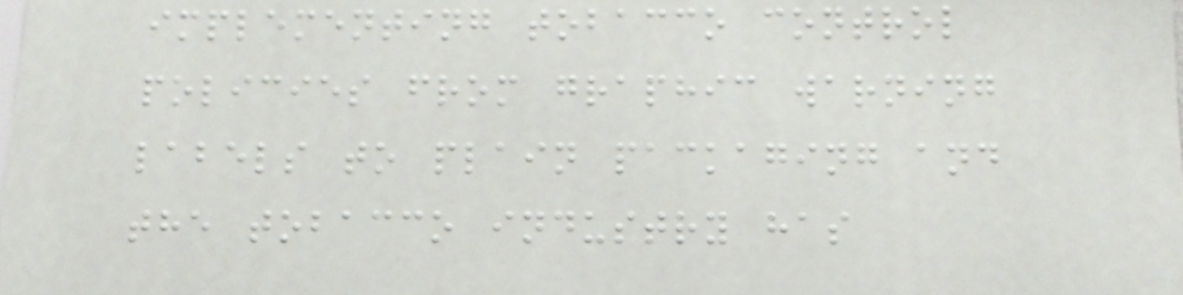implementing tobacco control
policies from graphic warning
labels to plain packaging and
the tobacco industry has
